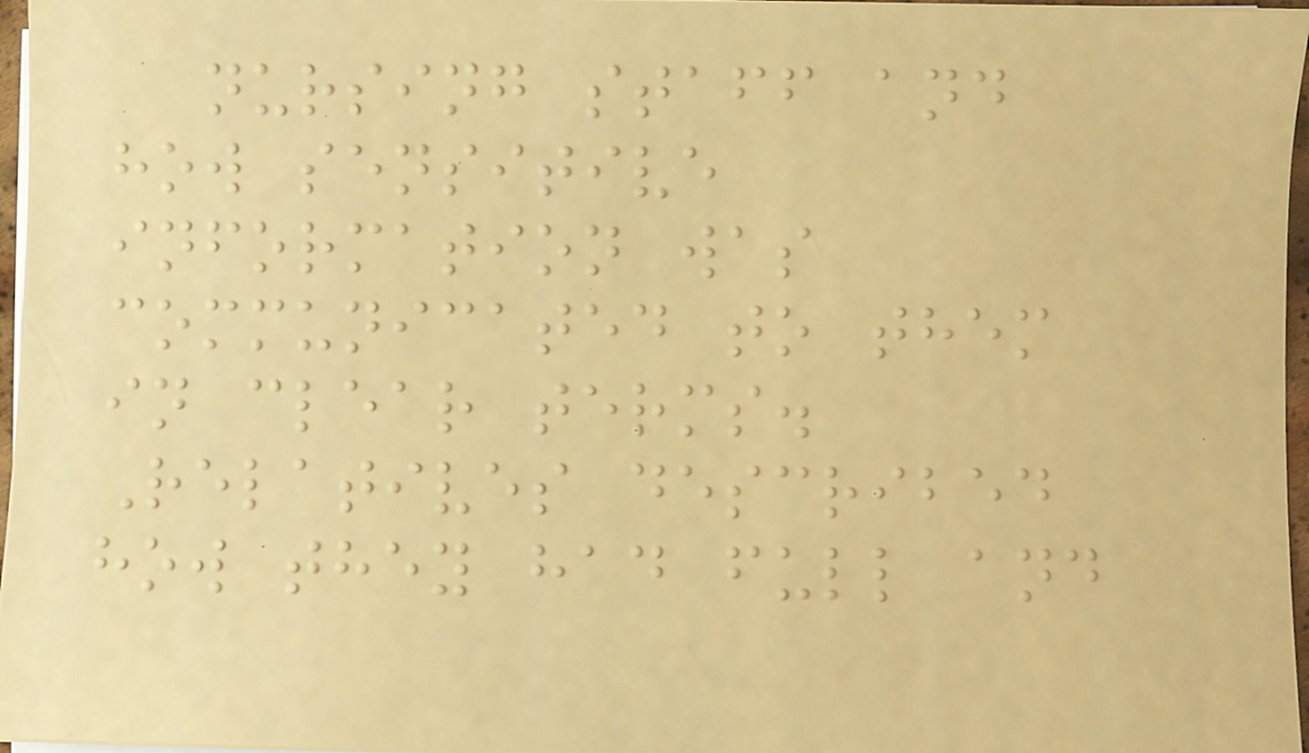nursing staff and
how sensitive
information was
communicated to them
in clear terms.
Relatives described
how they had full and
